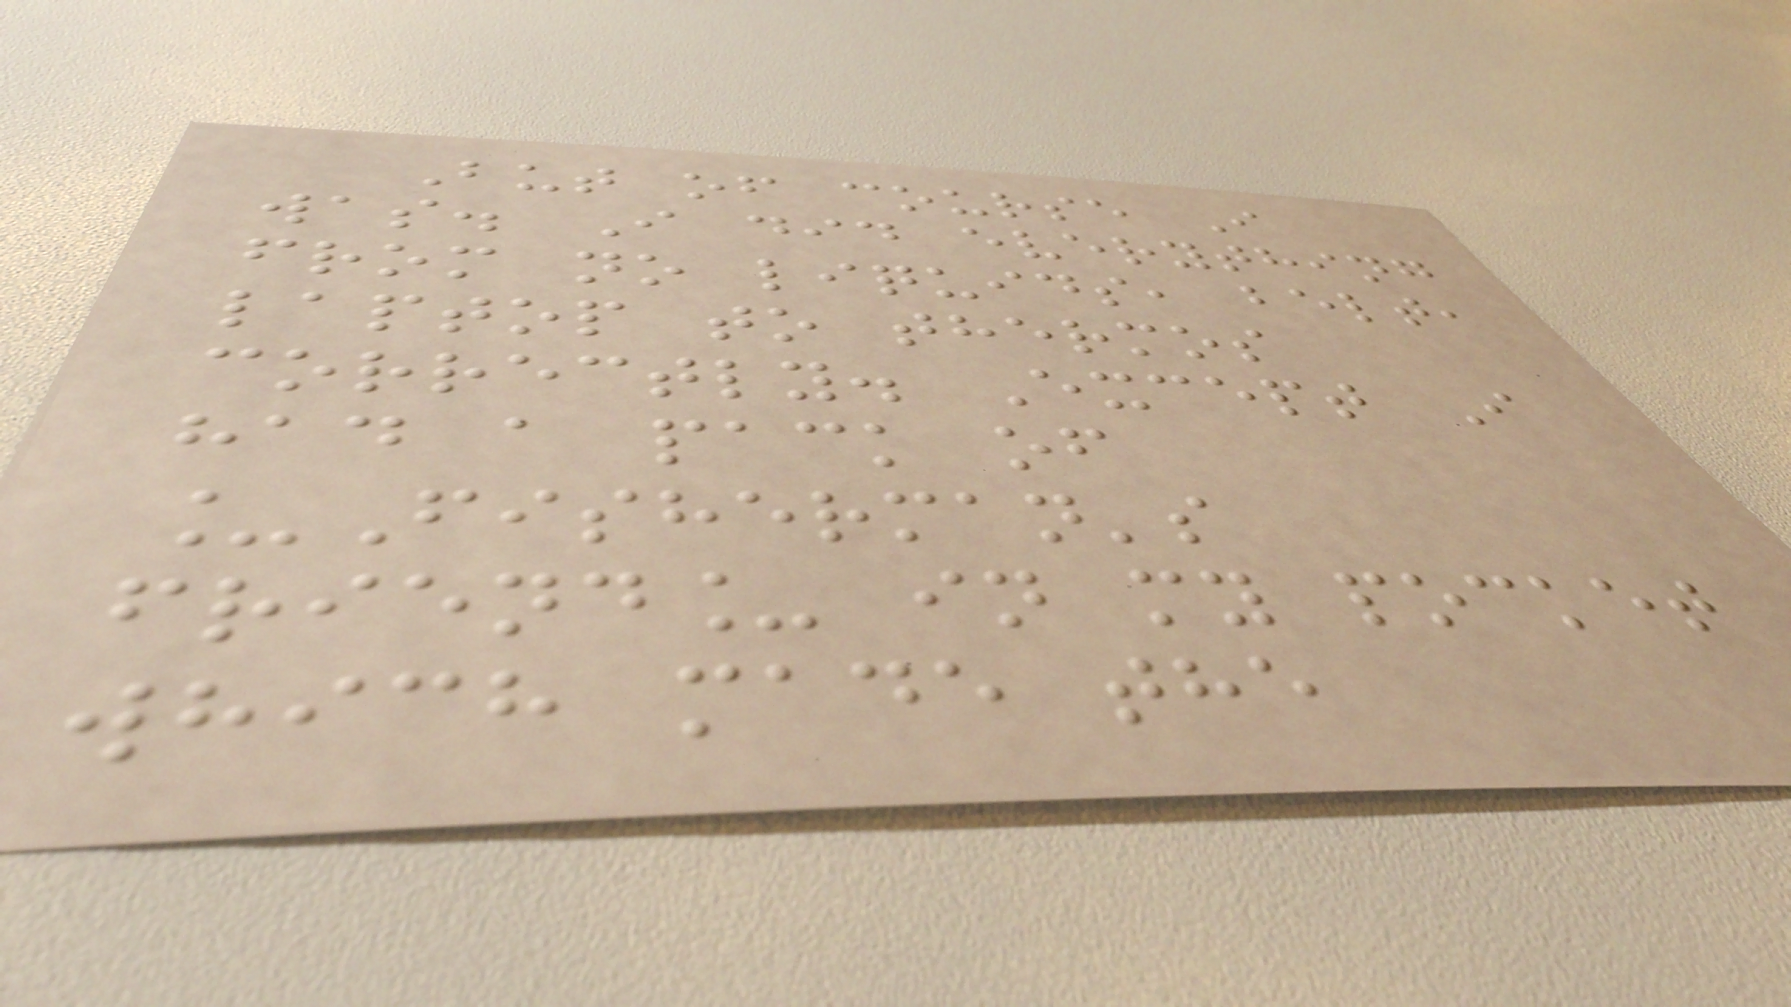But of course I
was. I did everything
from no liquids, belt,
laptop to thermos
correctly. Except I
had a pack of
_Fisherman's
friend_ in my pocket
which made the
